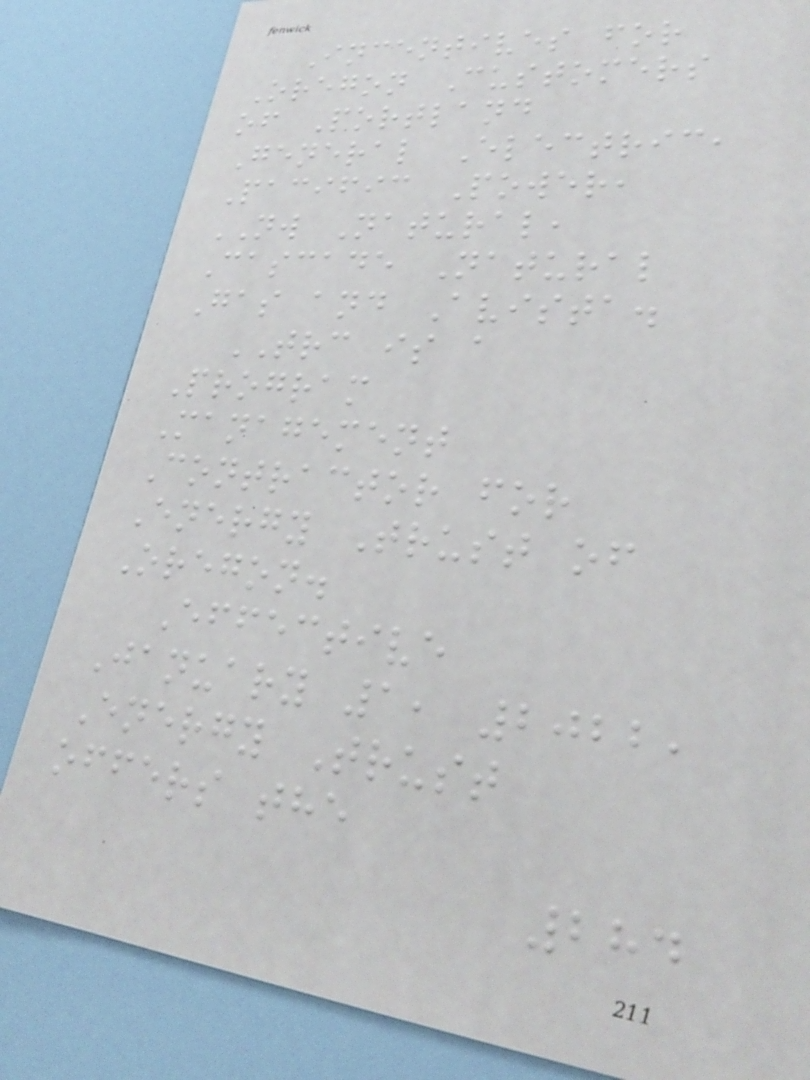Incentives for
Oregon Customers
of Portland
General Electric,
Pacific Power,
NW Natural,
Cascade Natural
Gas and Avista.
TRC is a
Program
Management
Contractor for
Energy Trust of
Oregon.
Effective
January 1, 2022,
Energy Trust
offers the
284
